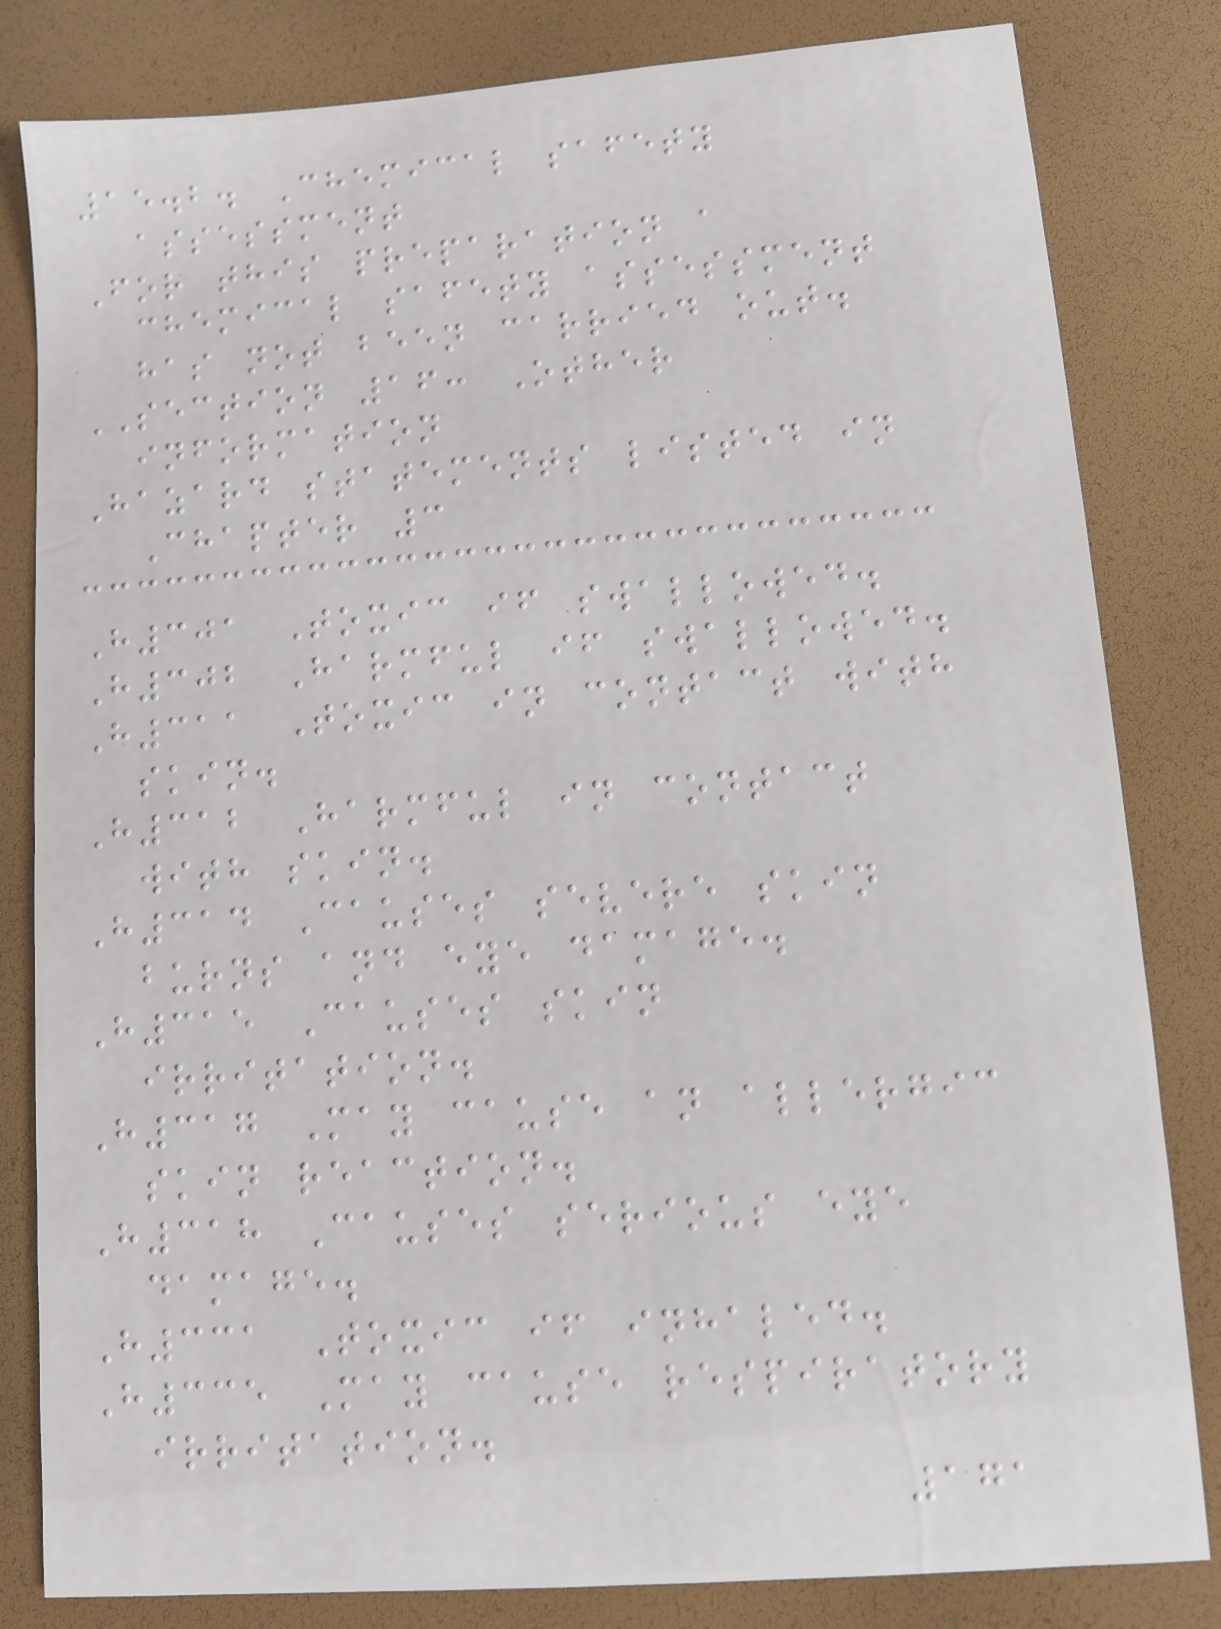15.2. Chemical safety
assessment
For this preparation a
chemical safety assessment
has not been carried out.
SECTION 16: Other
information
Hazard statements listed in
Chapter 3
H301 Toxic if swallowed.
H302 Harmful if swallowed.
H311 Toxic in contact with
skin.
H312 Harmful in contact
with skin.
H314 Causes severe skin
burns and eye damage.
H315 Causes skin
irritation.
H317 May cause an allergic
skin reaction.
H318 Causes serious eye
damage.
H331 Toxic if inhaled.
H335 May cause respiratory
irritation.
171
